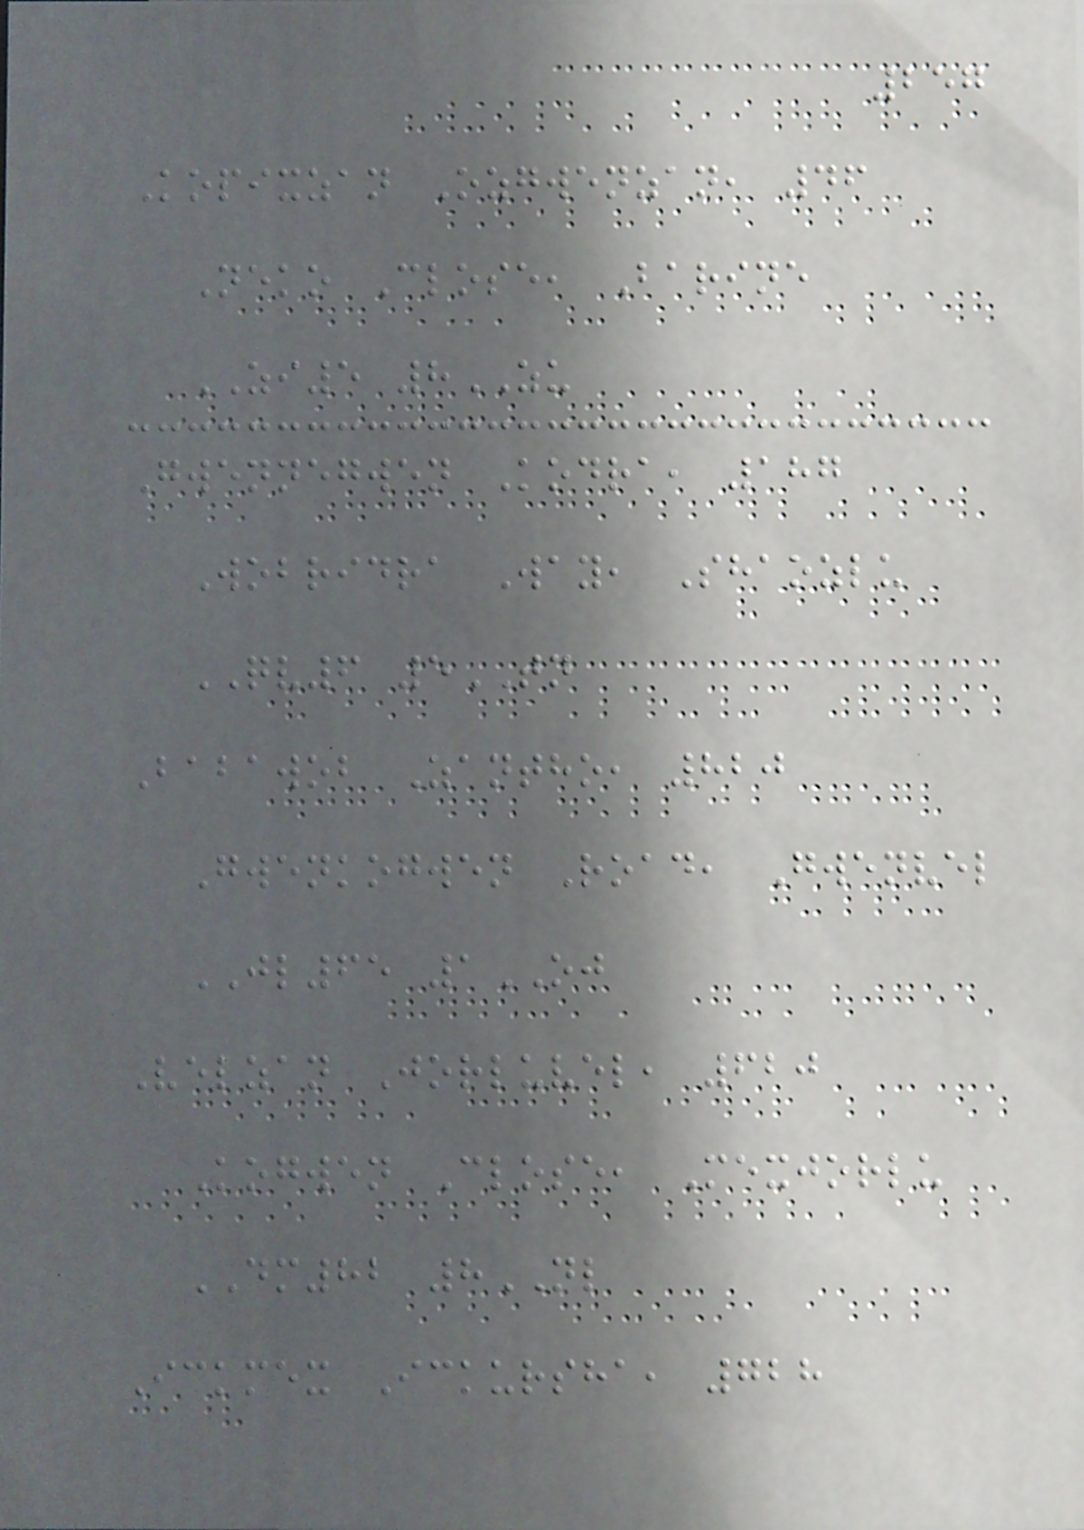257
Kopixzan Ozgwenzan, 46
Neko Close, Barine
ZI5 8ZU
Gwennegwen Kodra, 187
Wobridra Way, Shaozlu
QV6 5TN
Babawob Zantho, 820
Gwenkogwen Road, Gwenvel
JL65 1OJ
Velzan Jorluvel, 620
Kogwen Close, Mexjorlu
DM82 8NL
Ickmex Ickursha, 728
